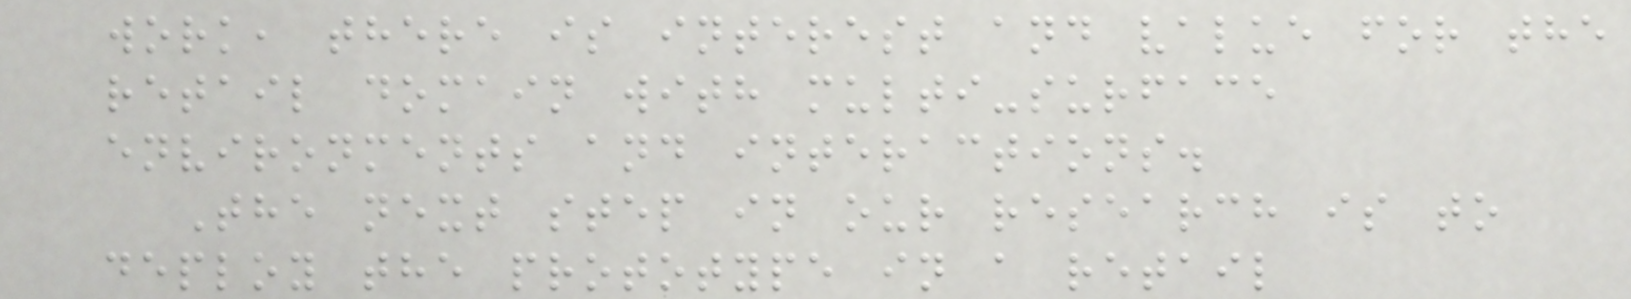work, there is interest and value for the
retail domain with multi-surface
environments and interactions.
The next step in our research is to
deploy the prototype in a retail
